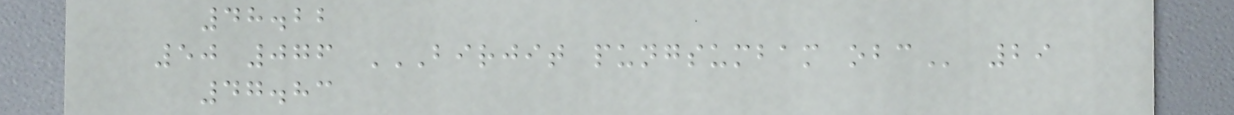48.22
50 076 BIRJIT PUNGSUMBAM OBC 29
47.83
